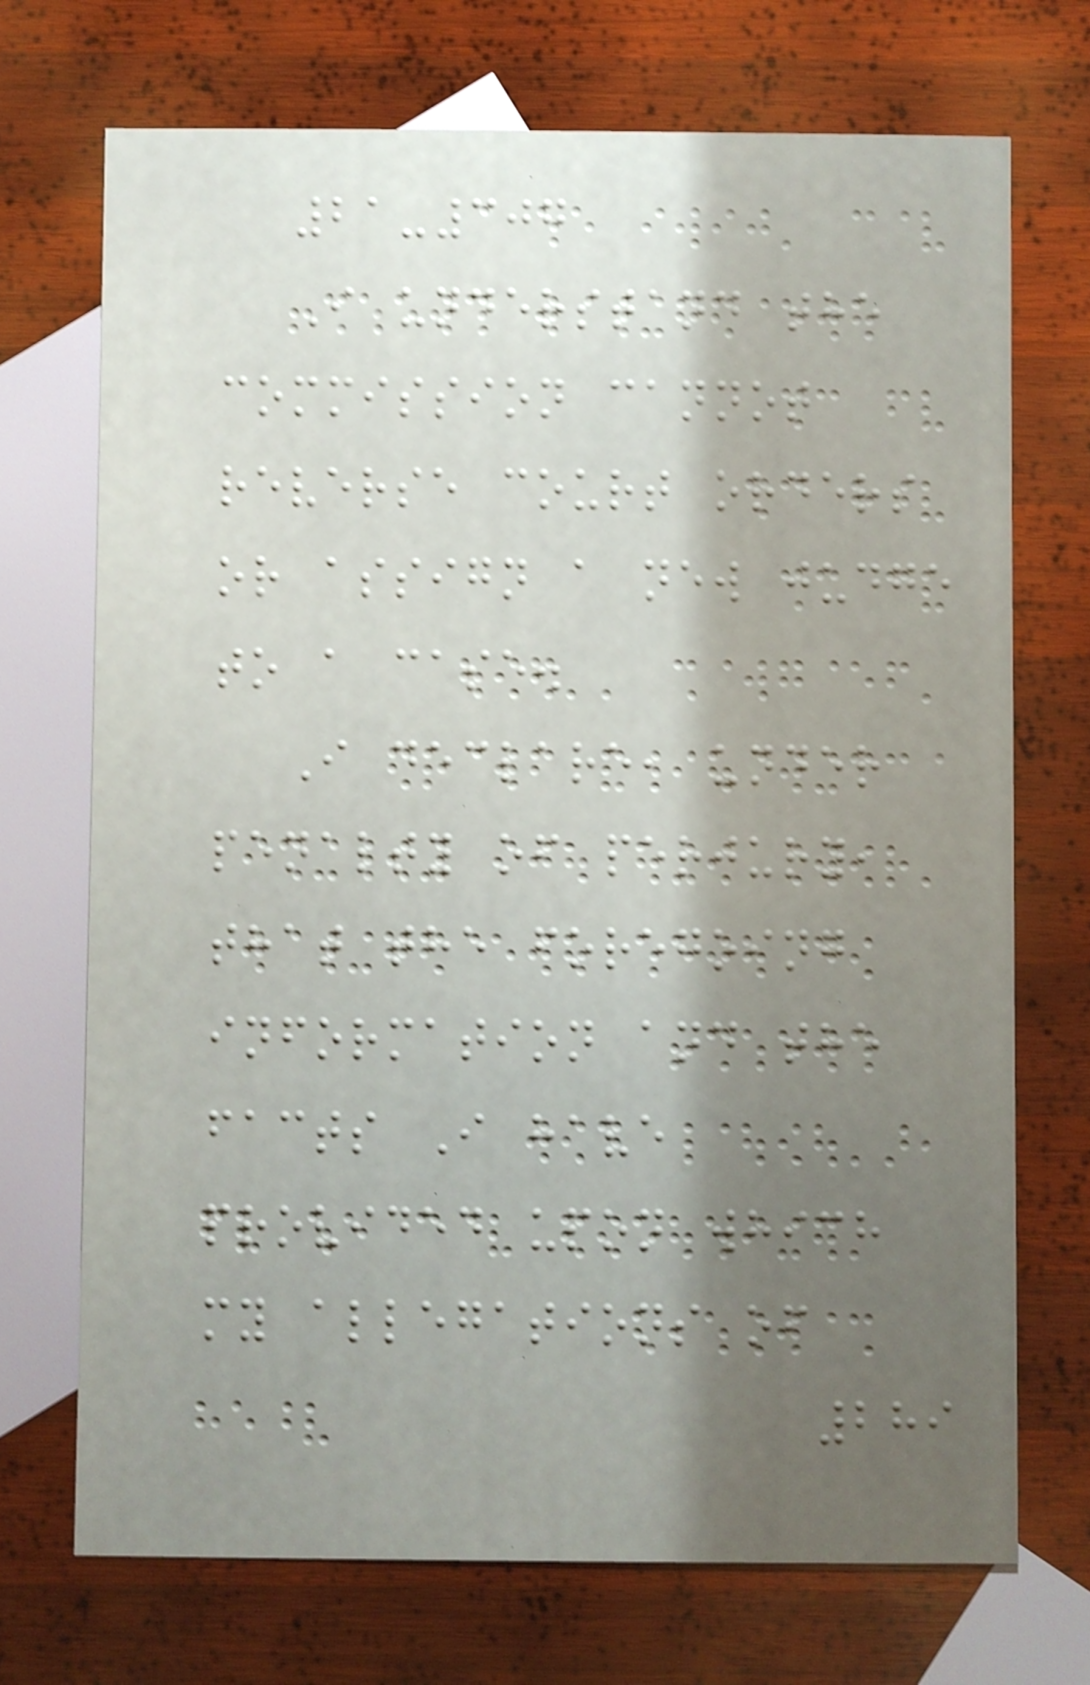21-307
I understand the
commission cannot
reverse court orders
or assign a new judge
to a case.
I declare, under
penalty of perjury,
that the foregoing
information and the
facts I have
provided upon which
my allegations of
289
